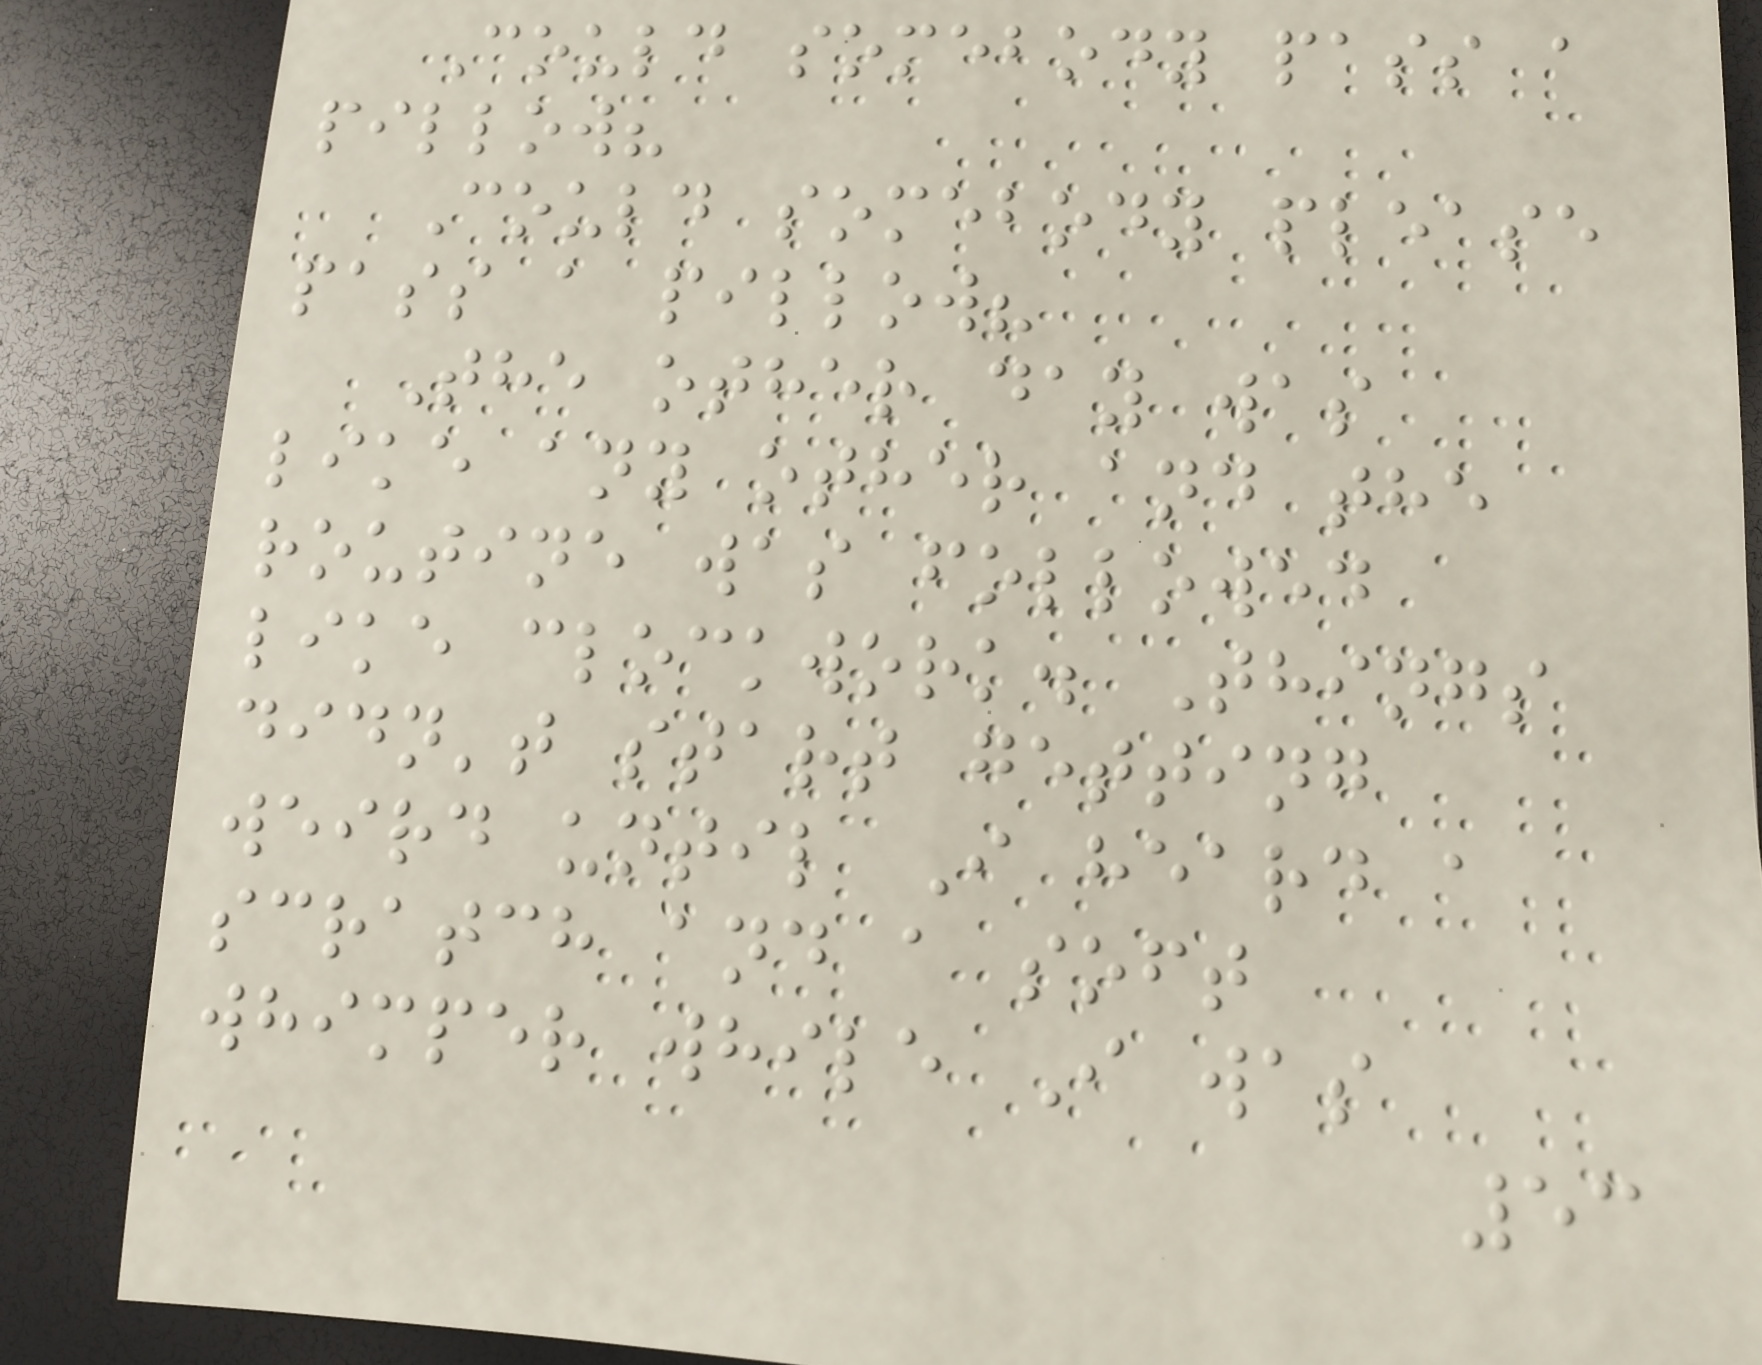Could somebody pass a
pillow?
Could somebody please
pass a pillow?
The other day was
like any other and the
routine was followed
like clockwork. Things
didn't start getting
weird until I heard a
scratch and a soft
whimper while I was
53
